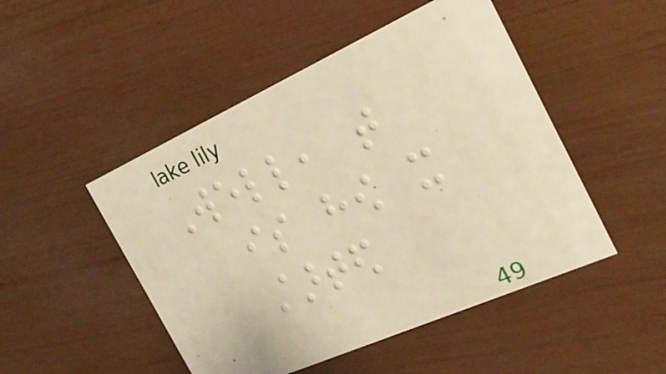Well, that
is how it
started
